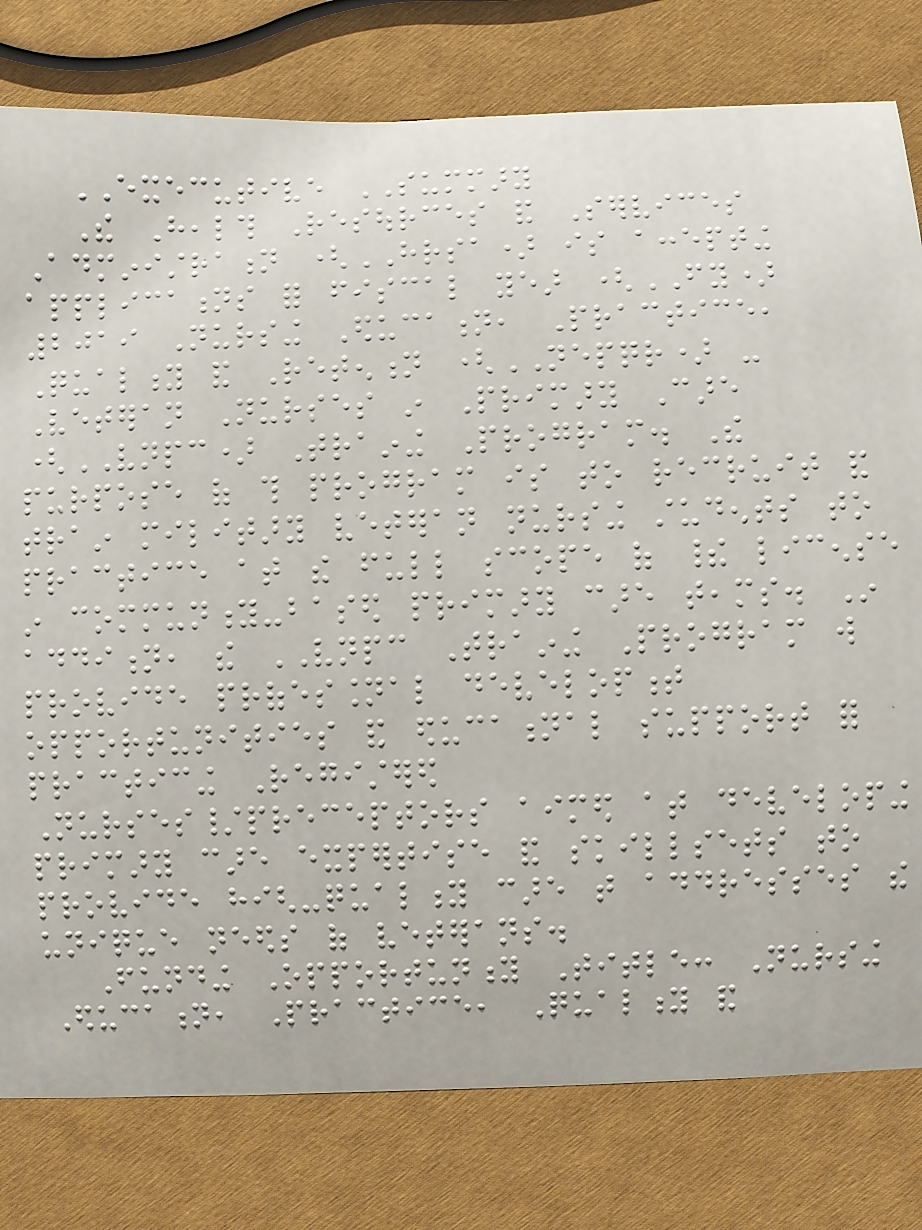EXECUTIVE SUMMARY
The Health Resources and Services
Administration (HRSA) is accepting
applications for fiscal year (FY)
2019 Nursing Education, Practice,
Quality and Retention (NEPQR) -
Veteran Nurses in Primary Care
(VNPC) Training Program. The
purpose of this program is to recruit and
train military veteran nursing students to
practice at the full scope of their license
in community-based primary care teams. In
addition, the VNPC Training Program will
provide professional development
opportunities and educational support for
practicing Registered
Nurses/preceptors aimed at developing
primary care expertise and skillsets to
provide high-quality care that addresses the
unique needs of veterans.
Funding Opportunity Title: Nursing
Education, Practice, Quality and
